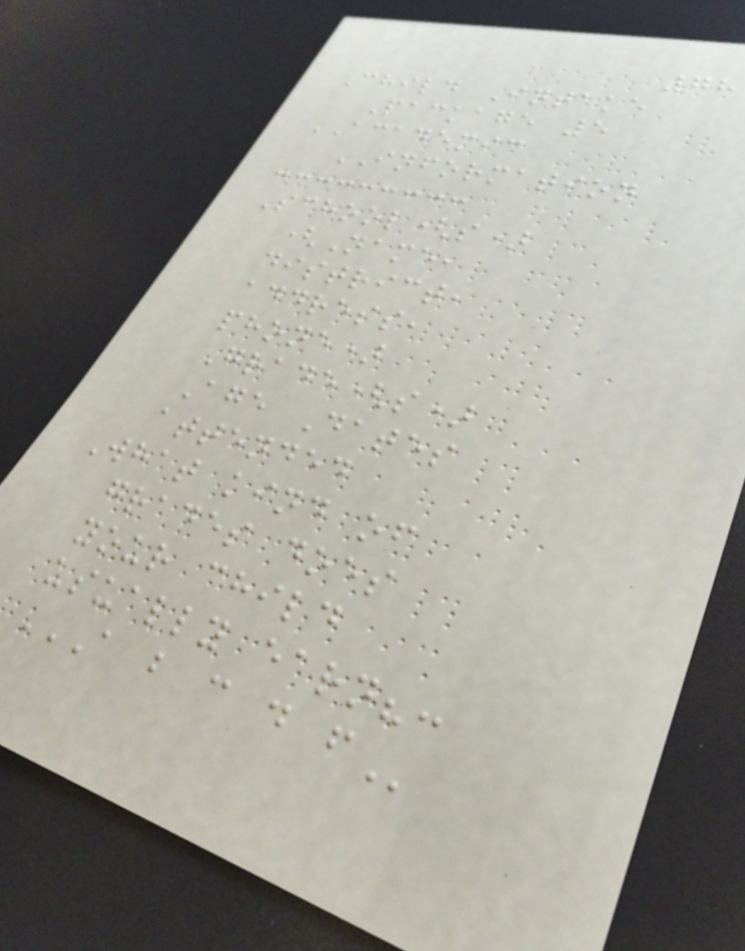78
Child Intake
Package 5
ACADEMIC
INFORMATION
School(s)
(Name,
district,
address,
phone)
Grade(s)
Age Dates
attended
What kind of
grades does
your child
usually earn?:
A B C D F
